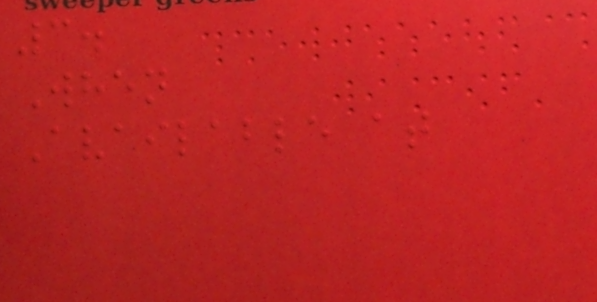3.
When
Available at
